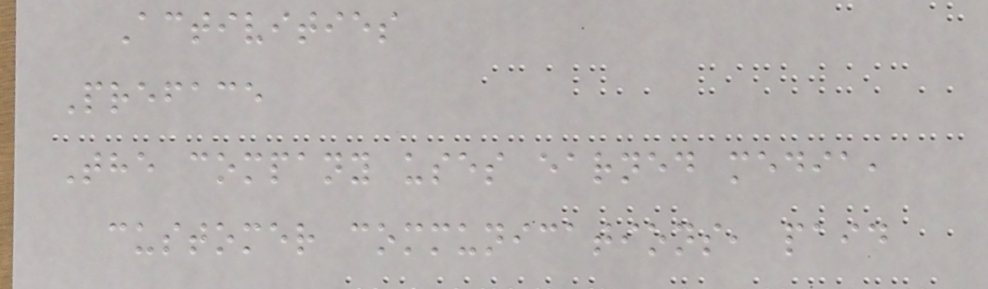Activities
Preface
The company uses earned media,
customer communications, paid
